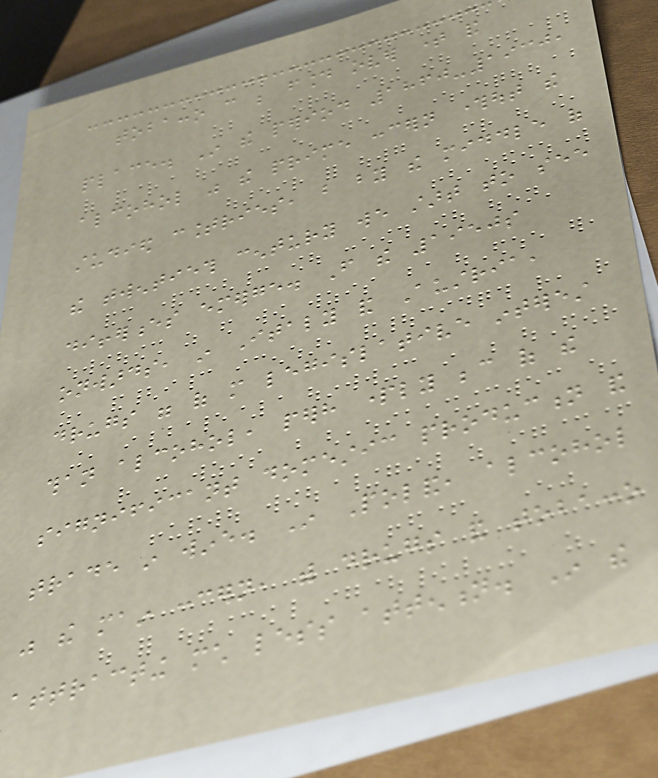tobacco can be found over time and
place. In the period 1860-1930,
alcohol was the prime concern throughout the
studied countries, but by the middle of
the twentieth century we start to see
differences emerge. From the 1950s
onwards, in Italy and Austria,
drugs were of more legislative interest
than alcohol, perhaps partly because of the
significant domestic production and
trade in wine. In Poland, alcohol
was the main concern, with drugs and tobacco
attracting much less attention. In the
